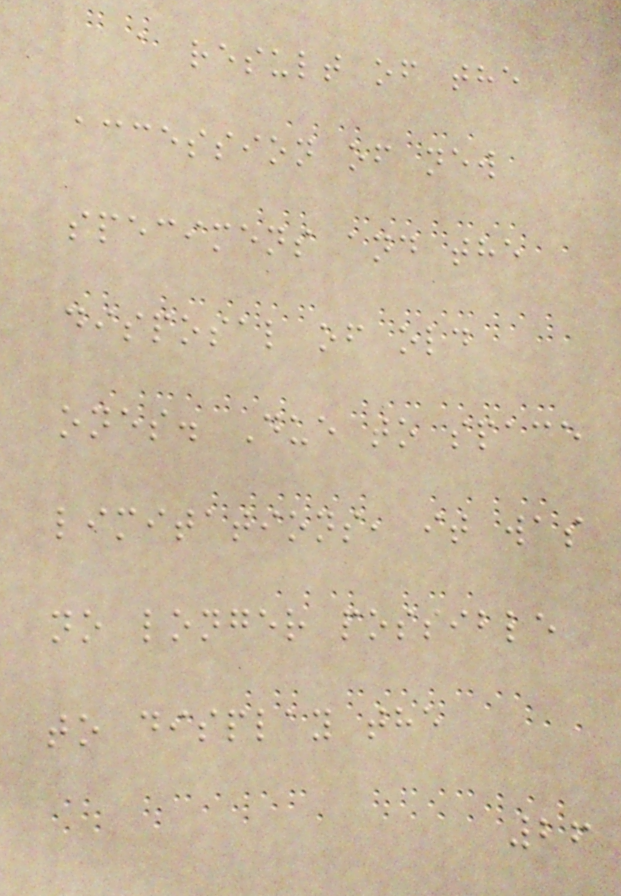a result of the
accession of new
specimens and the
disposal of old
ones. Due to space
limitations, it was
no longer possible
to display the
26
